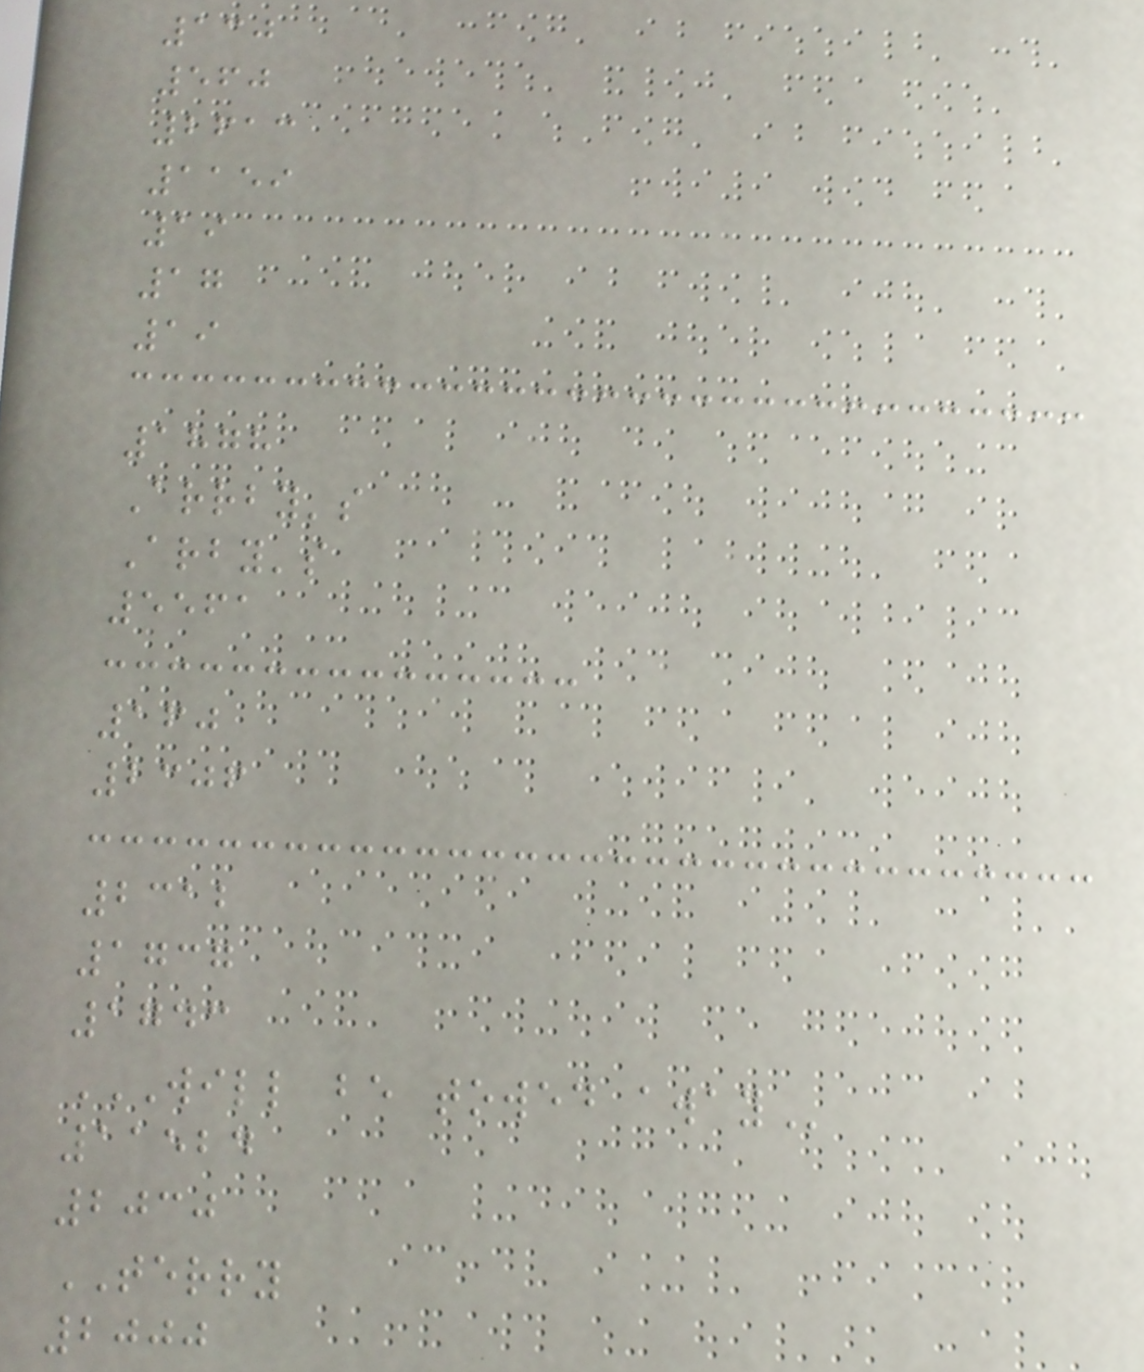130
560
2613
1159
19
17
19
1878
Arrby's
Arby's
5561
160
2306
2312
1737
1743
WILL BE TOWED AWAY
11524
2030
TERRY
2000
